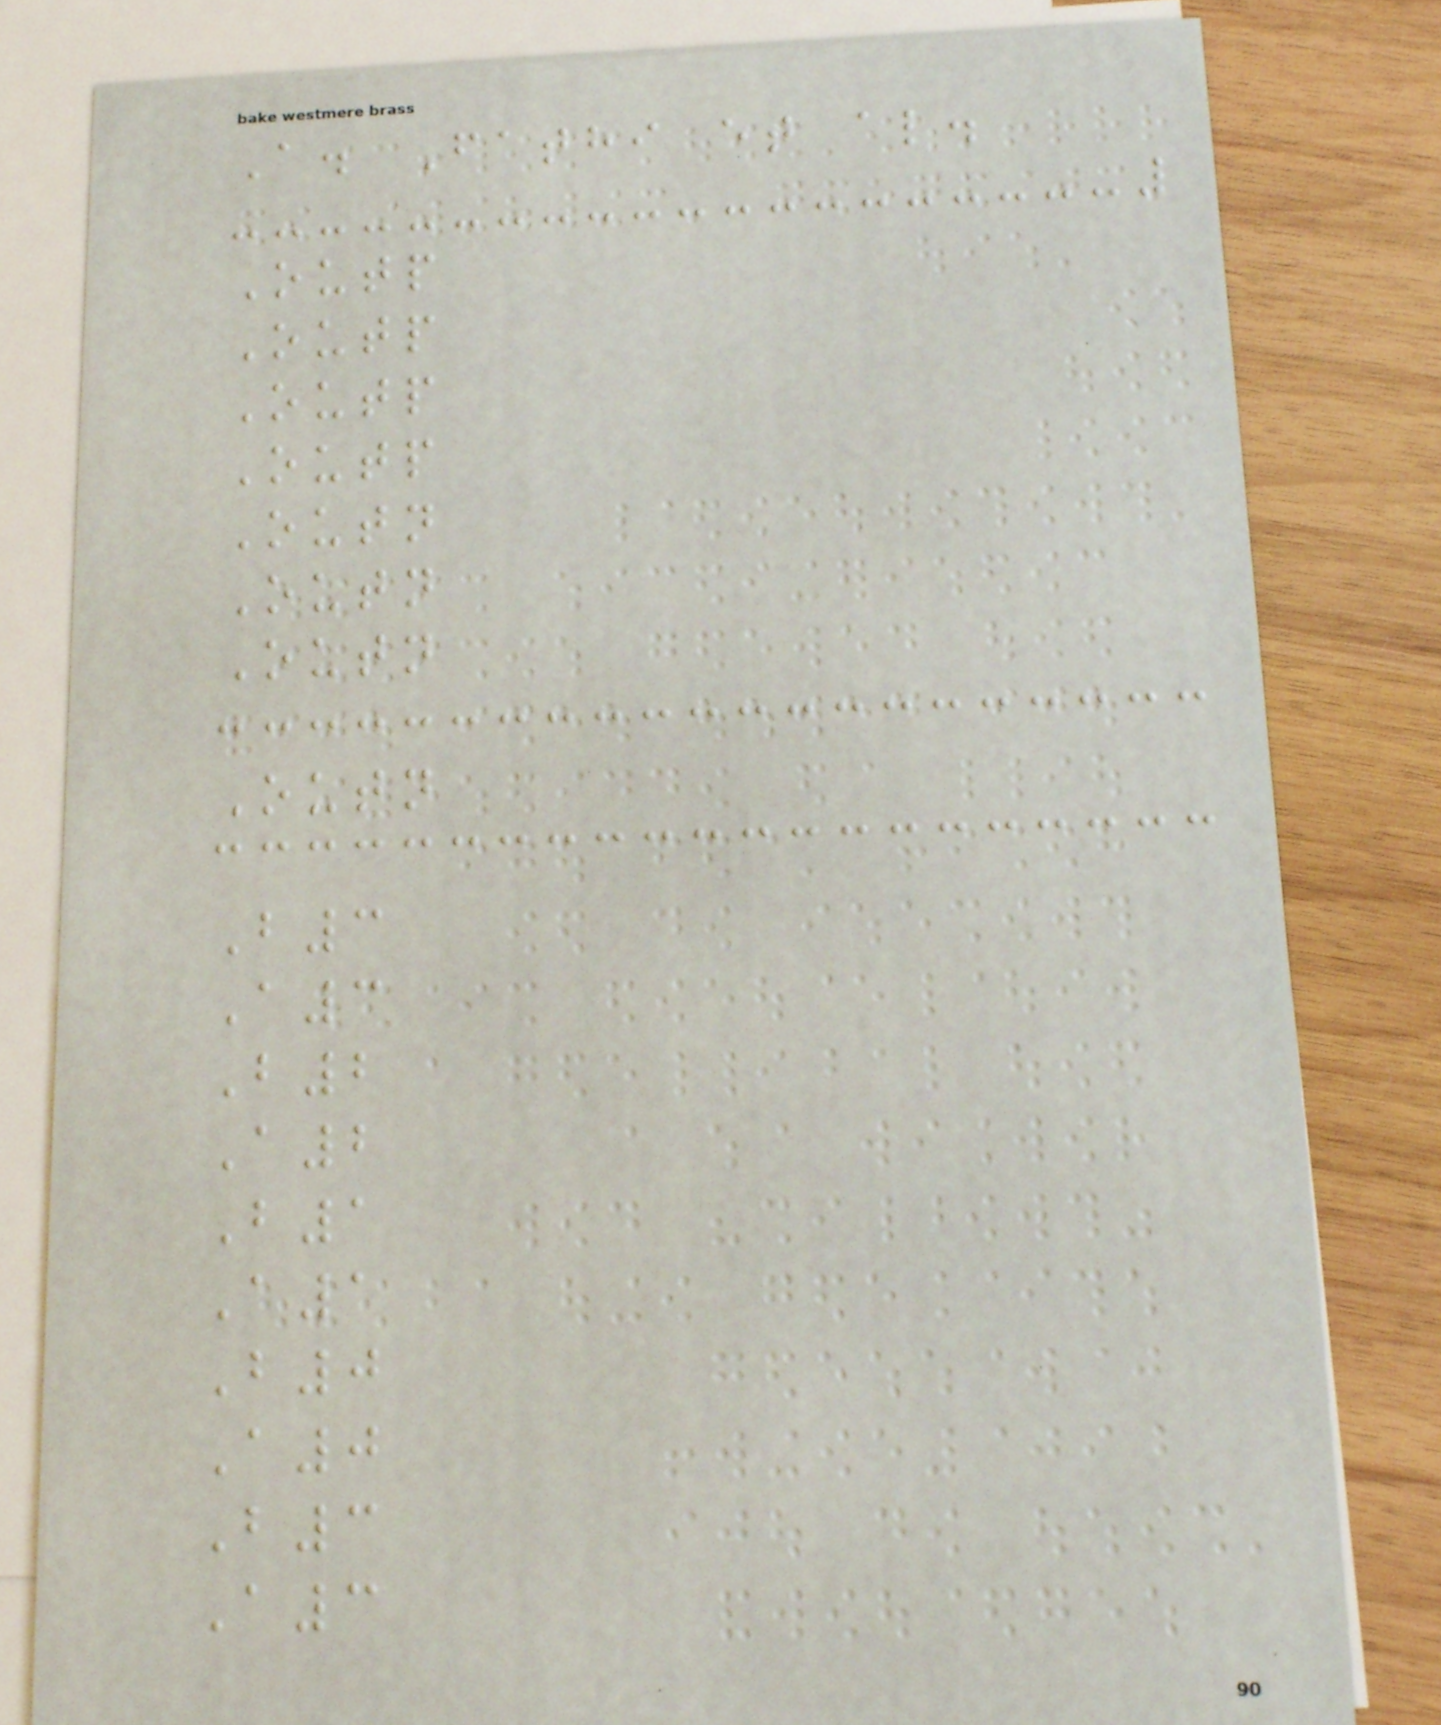A. Fathi et al.
Outp
Outp
Outp
Outp
Outn
Outn
Outn
Outn
B3
A3
B2
A2
B1
A1
B0
A0
B3
A3
